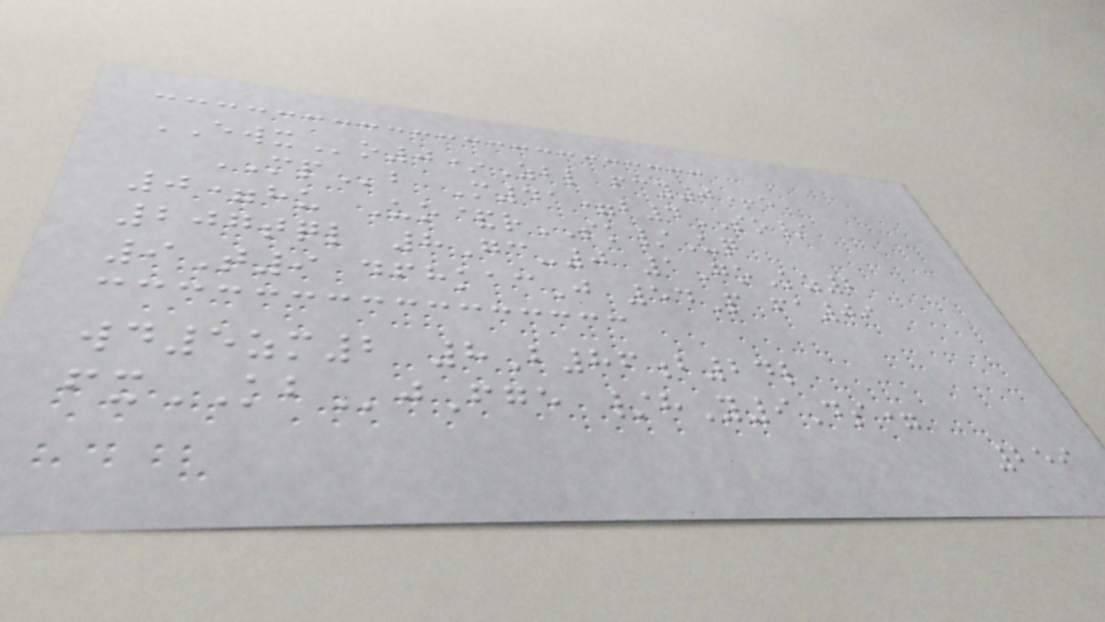EWXo0*Zbl fcy0+e
MPb M41=b4SO/
0=hu Uo&rSK/Uq
207tql 8Gc-0 1GoKz2
9T9 dfhkacJ 54P fa09
wd5zm2 8B86b24l
fxKBjFge /hY9Ds=
259
